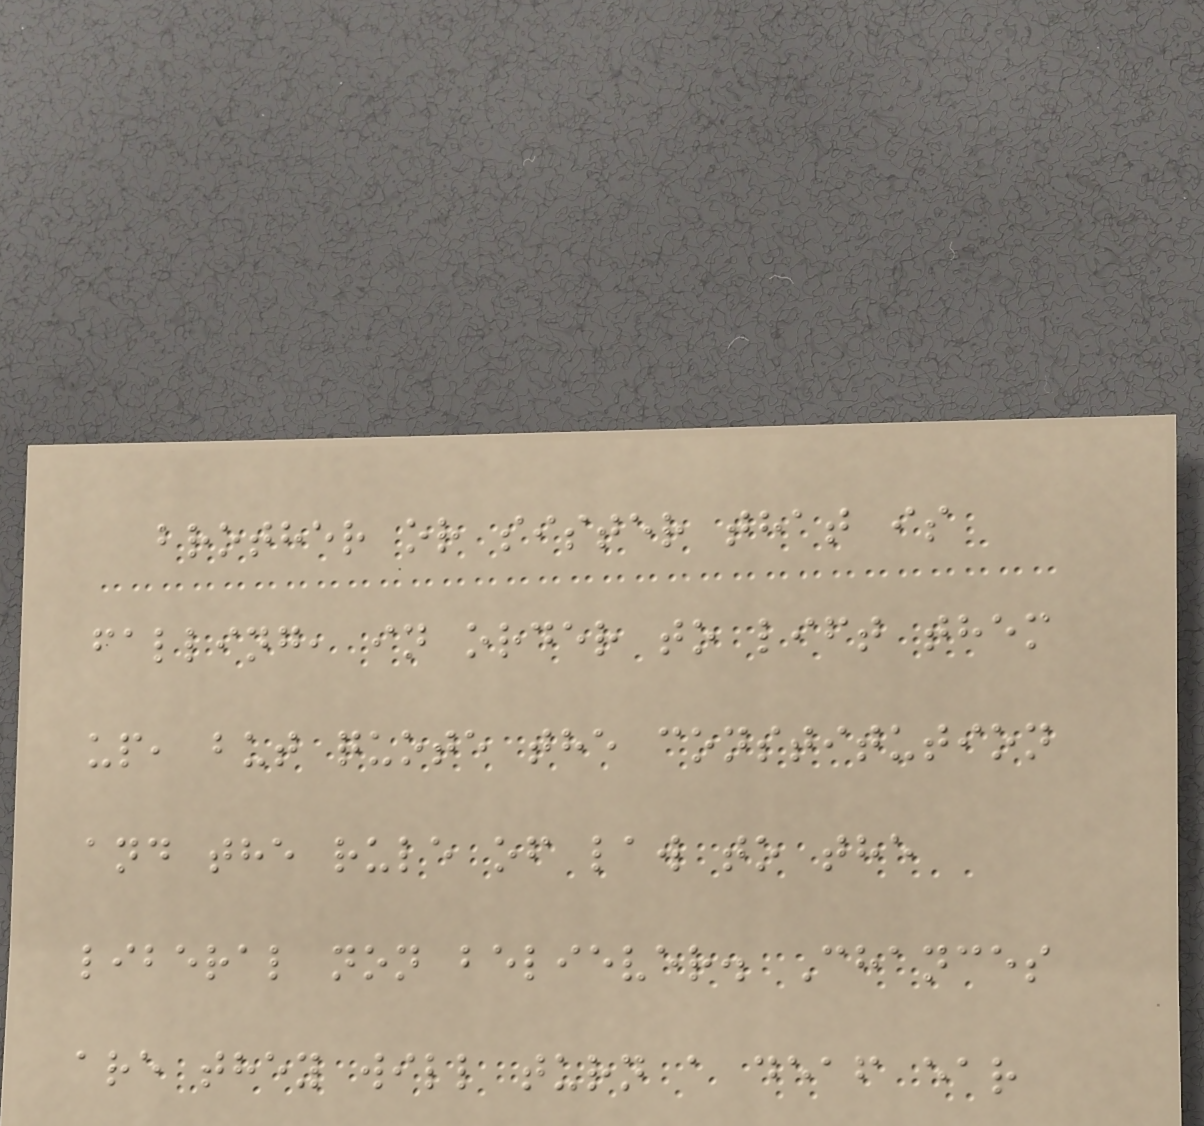brother or sister that is
falling, in order to lift them
up, but quote the constitution
and the rule of law to the
liberal non believer. Chances
are they will turn a deaf ear
